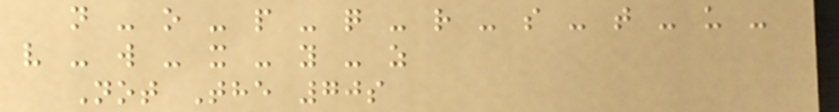n - o - p - q - r - s - t - u -
v - w - x - y - z
Not The 70s
